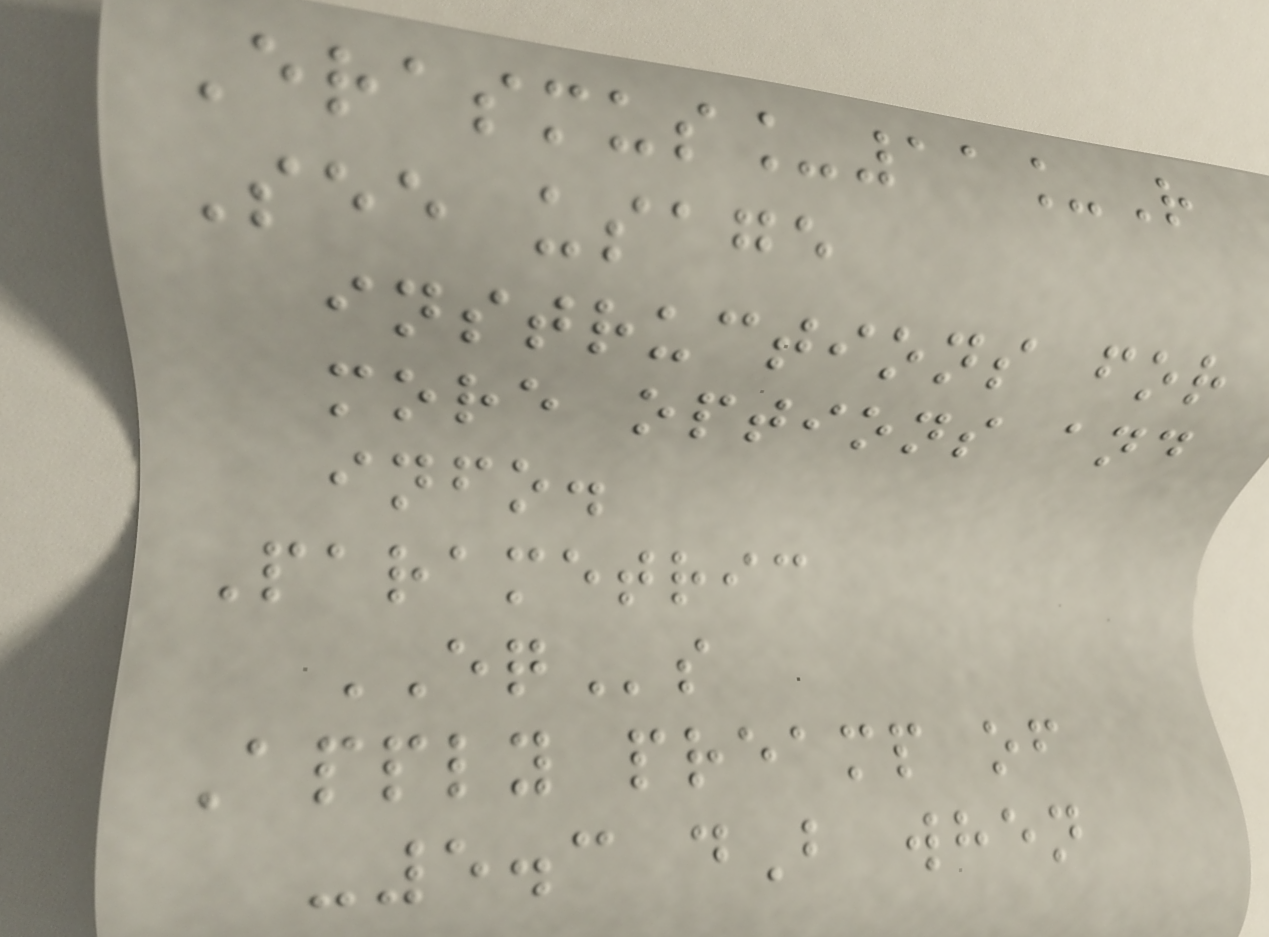Erasmus_11_R
See usage
instructions for
more options and
info.
Parametric
EQs
Apply preamp of
-5.3 dB when
